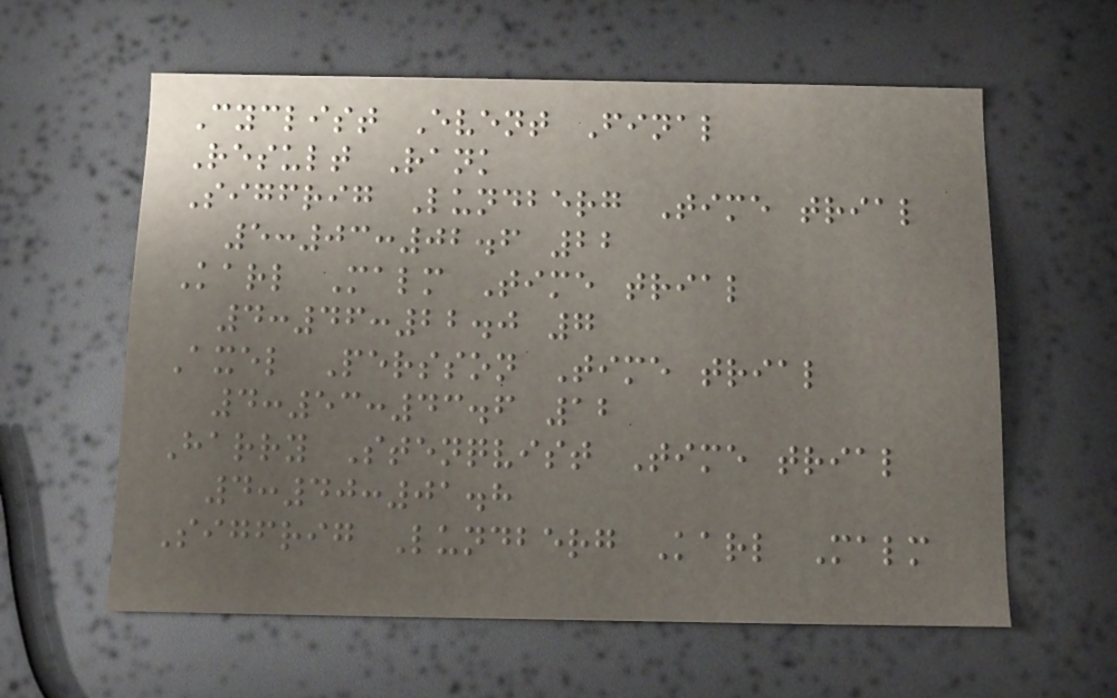Cyclist Event Final
Result Rank
Sigfrig Lundberg Time trial
5:03:02.6 22
Karl Malm Time trial
4:46:22.0 7
Axel Persson Time trial
4:53:43.6 12
Harry Stenqvist Time trial
4:40:01.8
Sigfrig Lundberg Karl Malm
